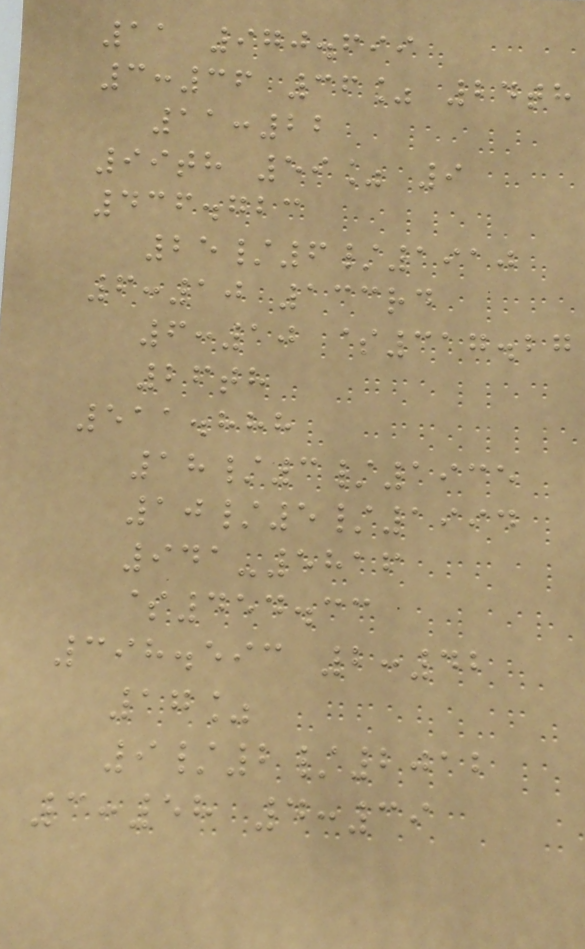11 970.699
3:36 36% 24th
11:22
99th 59% 9
436.723
25/6/1910
6:10 133rd
6:10 $317.27
26th
511.888
18/3/1935
10/5/1994
941-5816
$454.33
398.593 2:42
17%
9/2/2012
3:58 4:39
